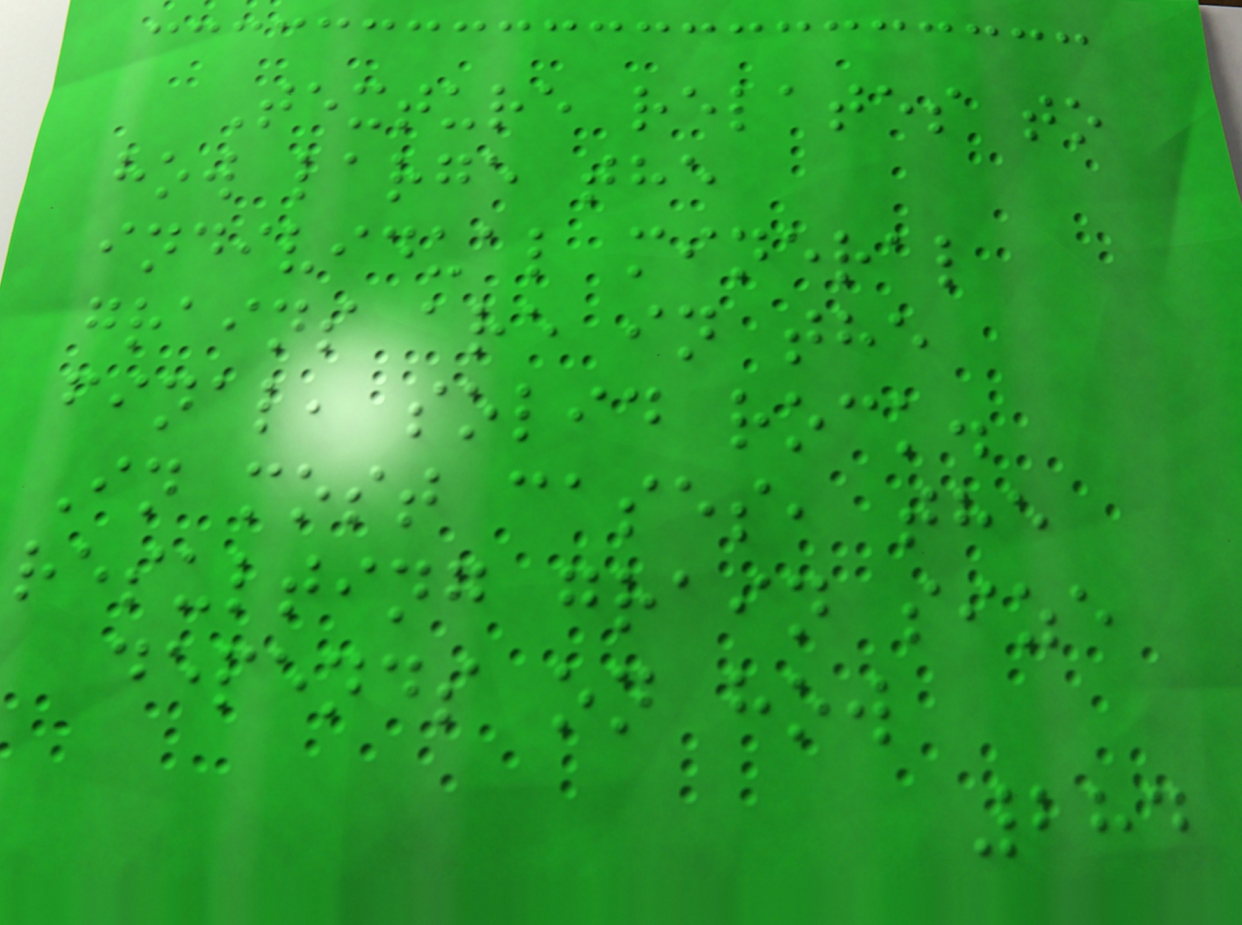Texture relates to
how large the
individual mineral
grains are in the
final, solid rock.
In most cases, the
resulting grain size
depends on how
284
